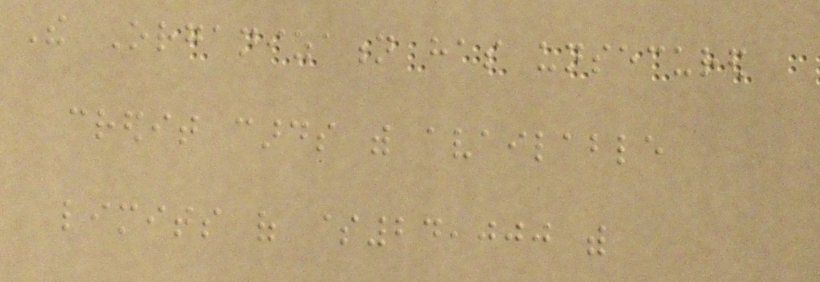The Organization has unsecured
credit cards with available
limits of $24,000 with
